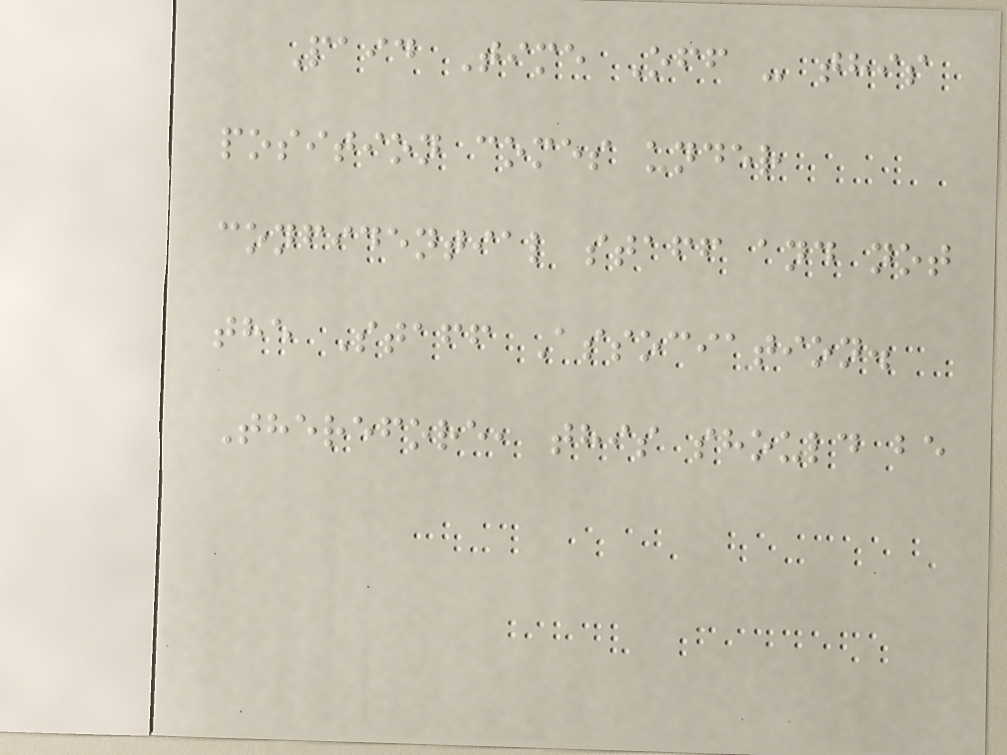Paid Time Off - this
position comes under
confidential staff and not
the Staff Association.
Therefore, this should be
